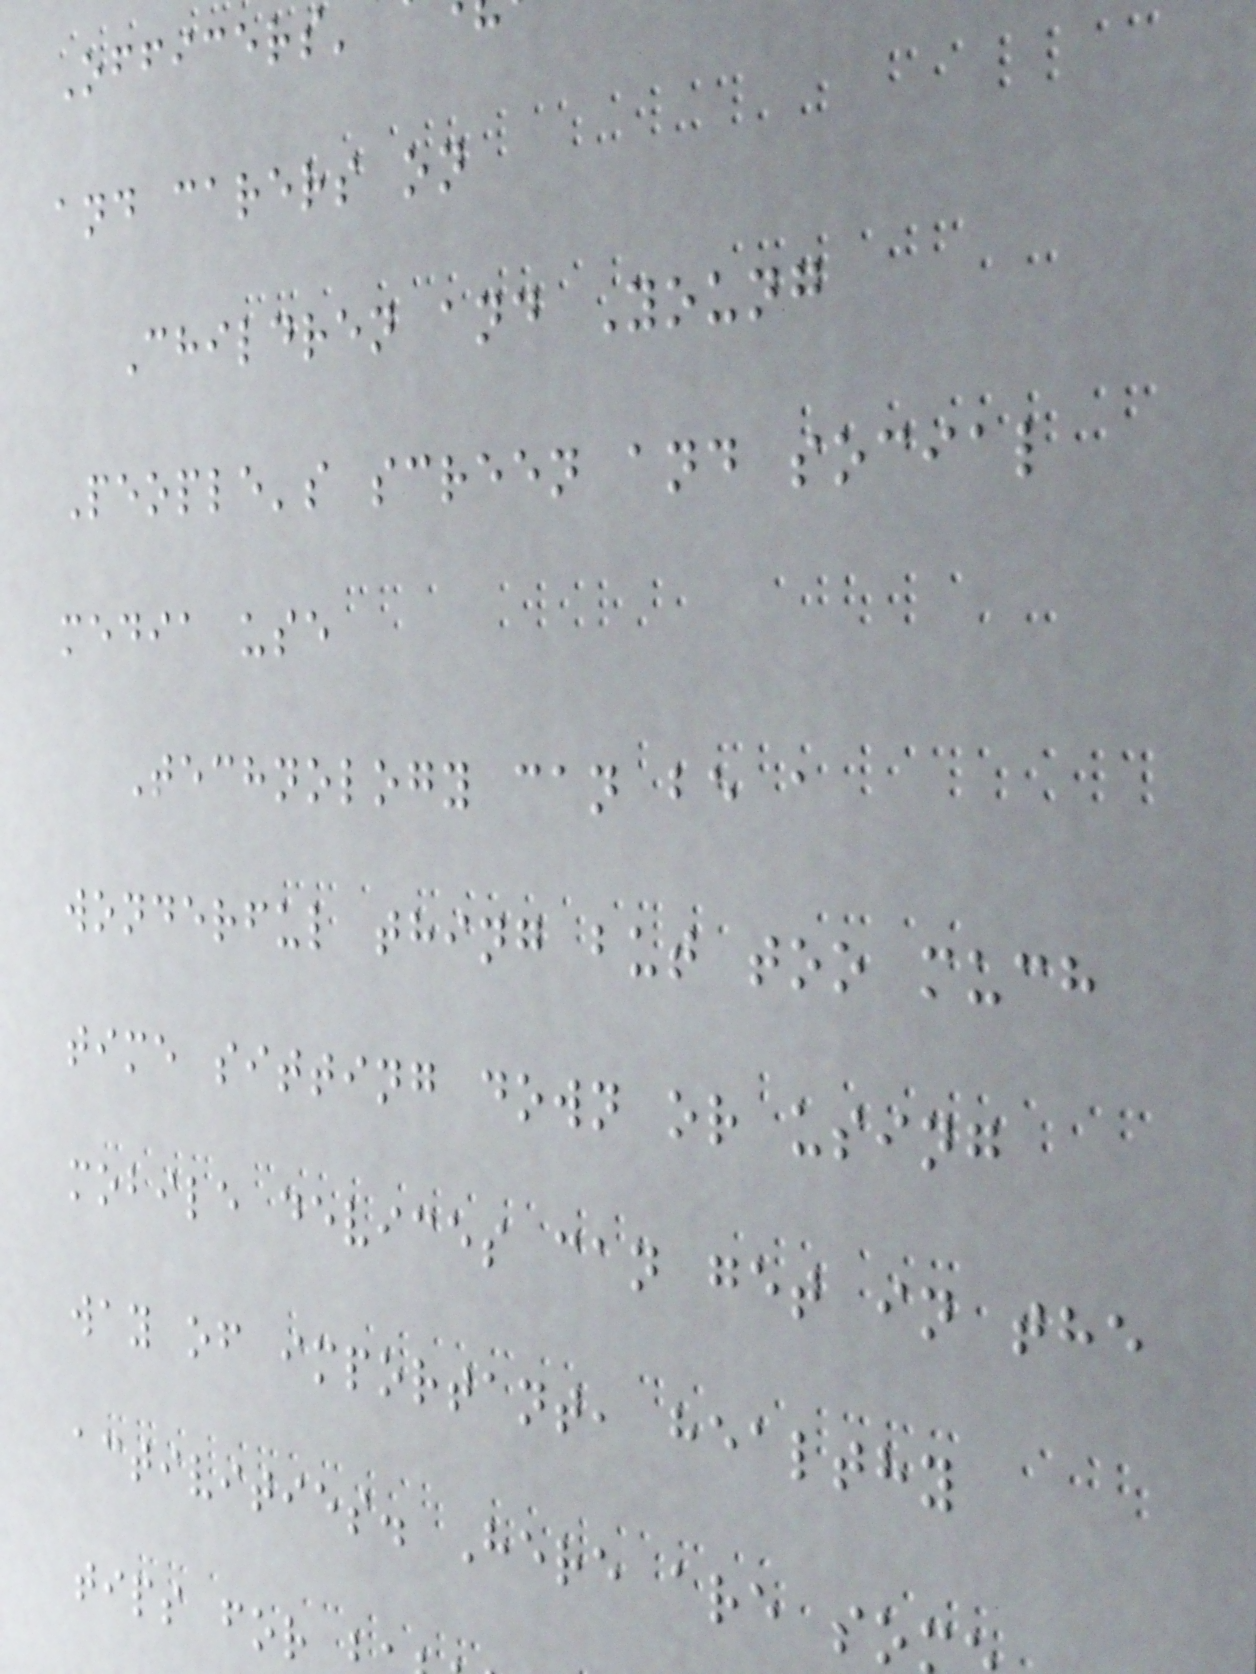Officers'
and carers on
Children and Young
People's screen and social
media use
Technology can be a
wonderful thing but too much
time sitting down or using
mobile devices can get in the
way of important, healthy
activities. Here are so
tips for
